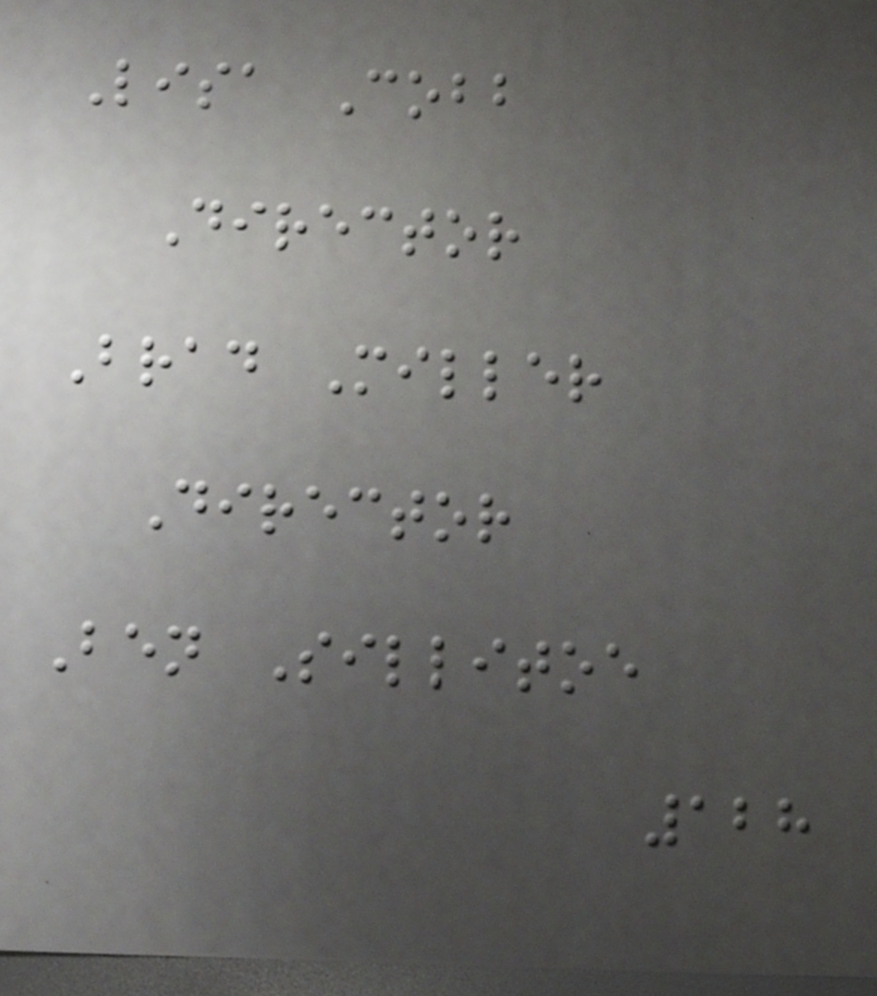Lisa Cobb
Director
Brad Miller
Director
Ben Sillitoe
128
